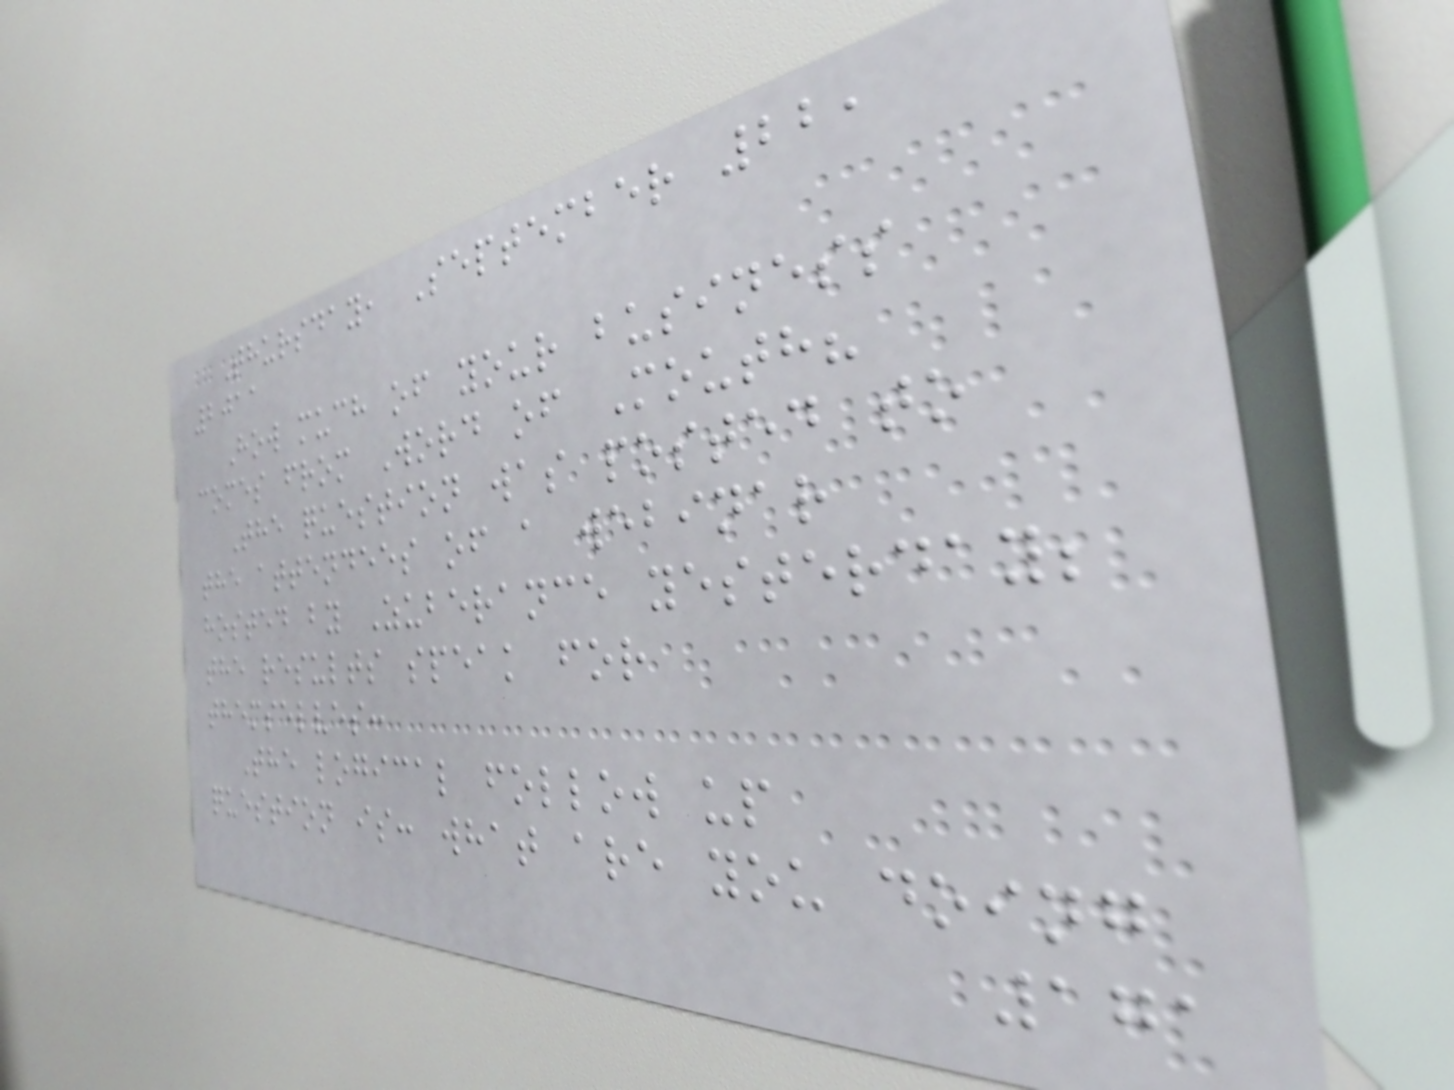Thursday, September 22,
2011
How much of your business
comes from Word of Mouth?
The question was posted to
the attendees of a webinar
hosted by Zuberance yesterday;
the results speak for
themselves:
The logical follow up
question is: what are you doing
171
